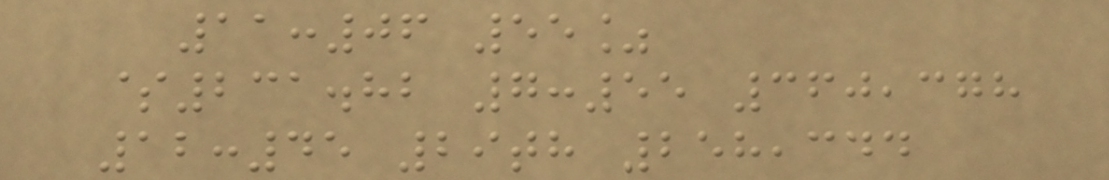11:06 55%
$231.82 7:55 360,378
12:45 29th 258,344
